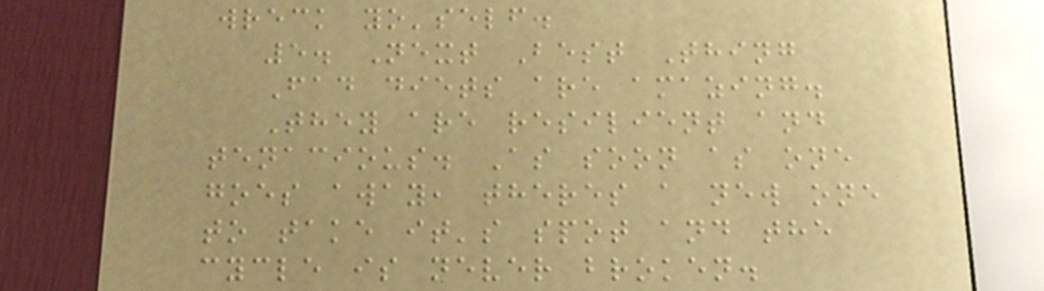wreck yo'self.
5. Next Best Thing
Fad diets are amazing.
They are resilient and
tenacious. As soon as one
goes away, theres a new one
to take it's spot and the
cycle is never broken.
